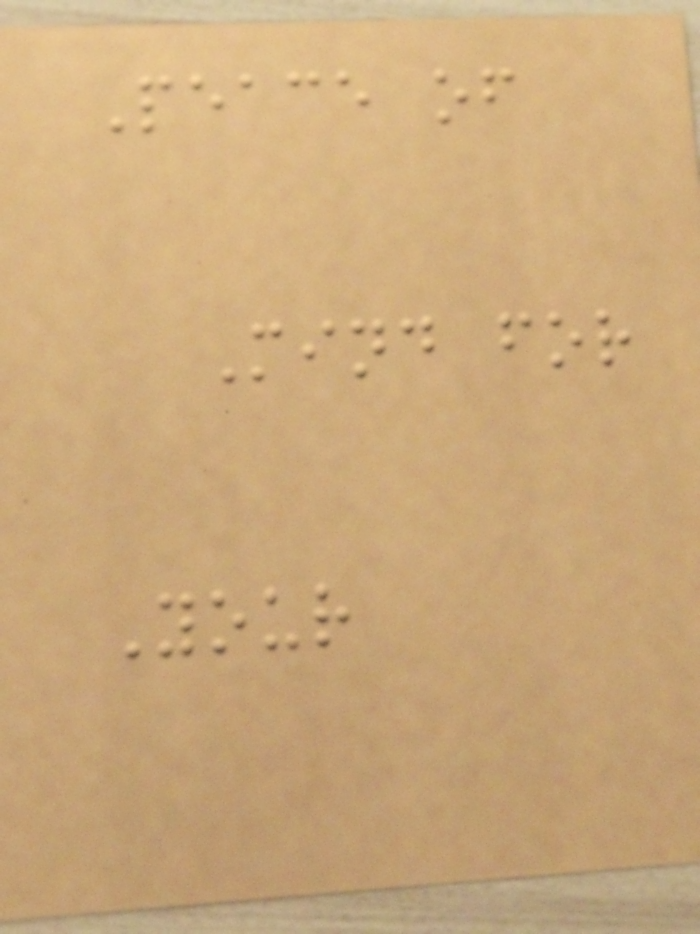Peace of
Mind for
Your
